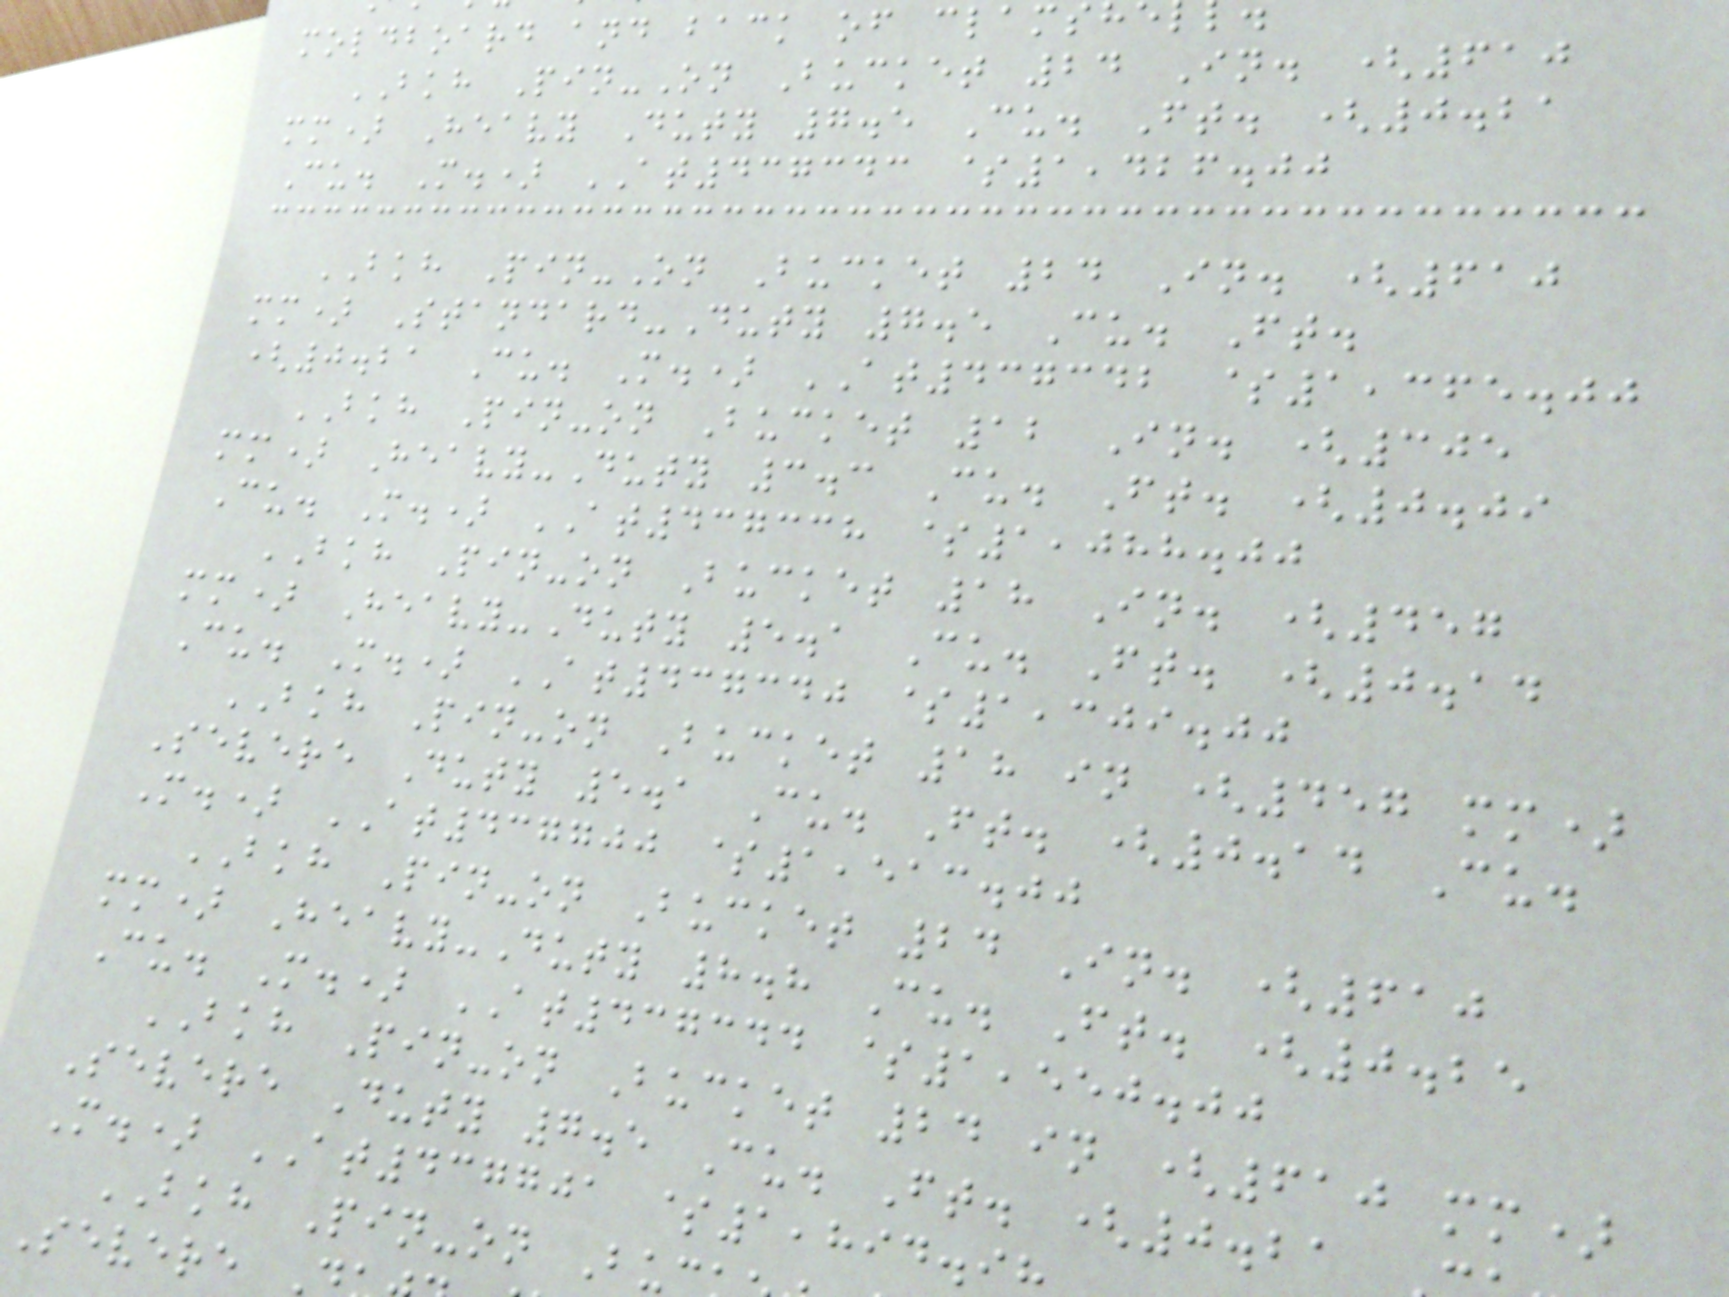moldboard and back of clamsh
BKH Pin-On Bucket 24 In. (610
mm) Heavy Duty 7.5 Cu. Ft. (0.21
Cu. M.) AT437343 $1,426.00
BKH Pin-On Bucket 24 In. (610
mm) Standard-Duty 7.5 Cu. Ft.
(0.21 Cu. M.) AT437342 $1,365.00
BKH Pin-on Bucket 12 In. (305
mm) Heavy-Duty 3.3 Cu. Ft. (0.09
Cu. M.) AT437338 $1,088.00
BKH Pin-on Bucket 18 In. (457
mm) Heavy-Duty 5.1 Cu. Ft. (0.14
Cu. M.) AT437340 $1,309.00
BKH Pin-on Bucket 18 in (457 mm)
Severe Duty 5.1 Cu. Ft. (0.14 Cu.
M.) AT437700 $1,513.00
BKH Pin-on Bucket 24 In. (610
mm) Heavy-Duty 8.8 Cu. Ft. (0.25
Cu. M.) AT437344 $1,550.00
BKH Pin-on Bucket 24 in (610 mm)
Severe Duty 7.5 Cu. Ft. (0.21
M.) AT437701 $1,894.9
BKH Pin-on Bu
